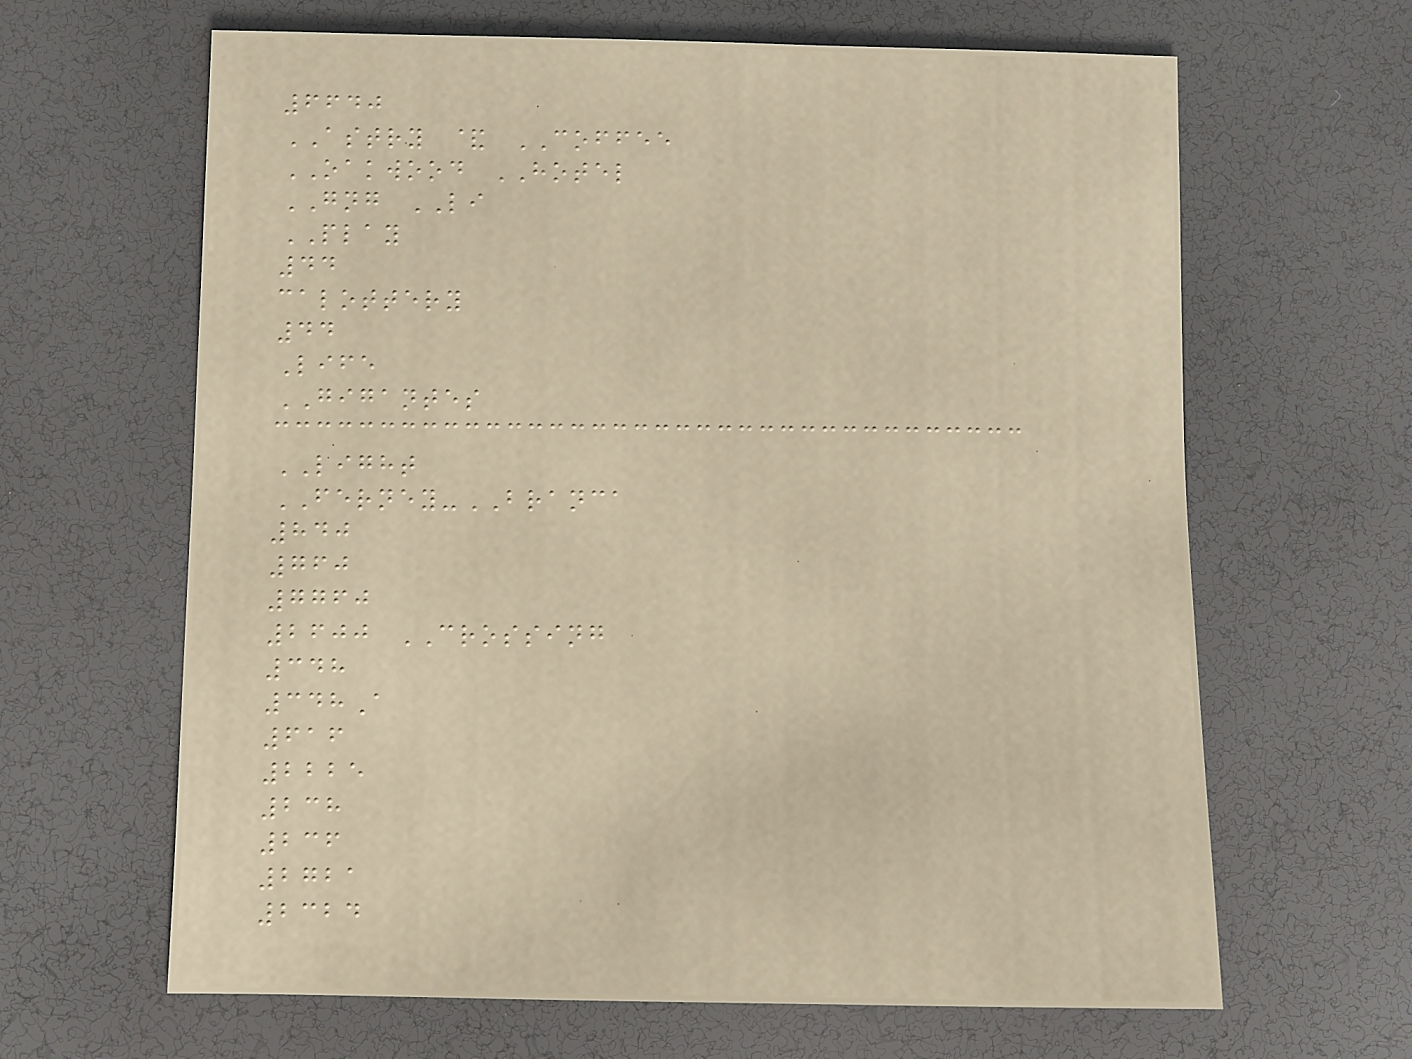6640
ASTRY & COFFEE
OAKWOOD HOTEL
GNG LI
PLAY
44
calottery
44
Life
GIGANTES
LIGHT
FERNEY-BRANCA
840
760
7760
2600 CROSSING
348
348A
616
2225
238
236
2721
2324
